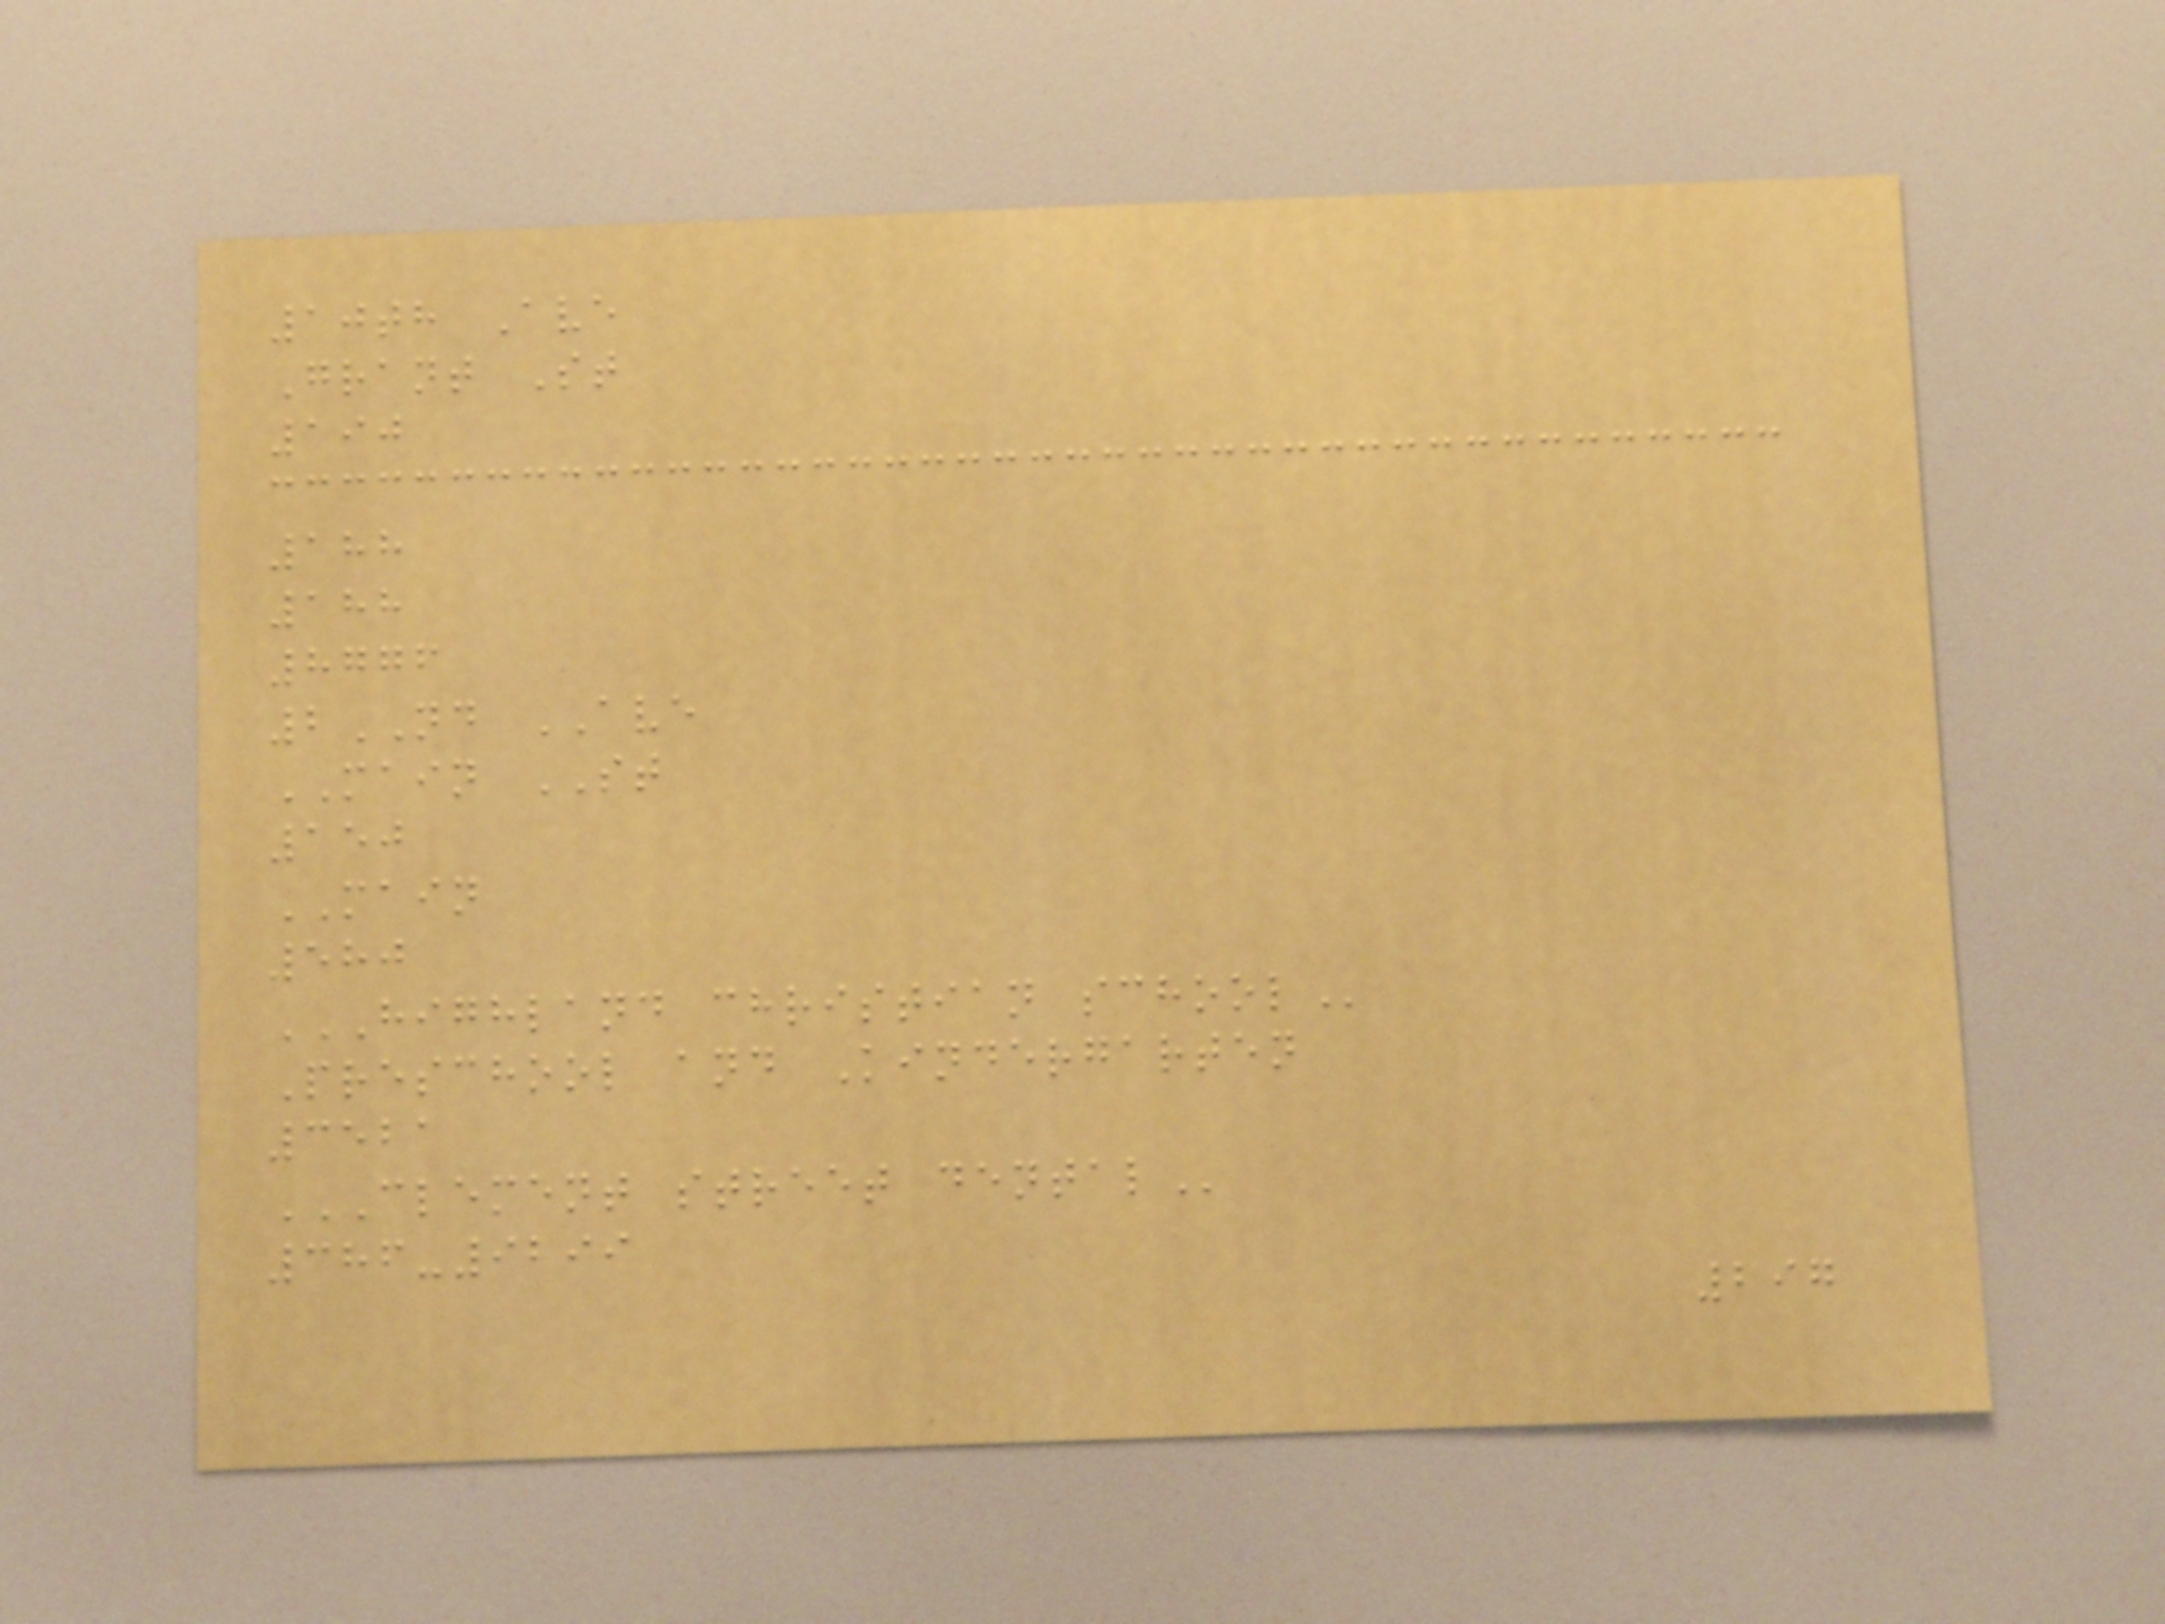10th Ave
Grant St
190
188
188
8776
2ND AVE
MAIN ST
150
MAIN
580
HIGHLAND CHRISTIAN SCHOOL
Preschool and Kindergarten
3521
CLEMENT STREET DENTAL
386-9299
297
